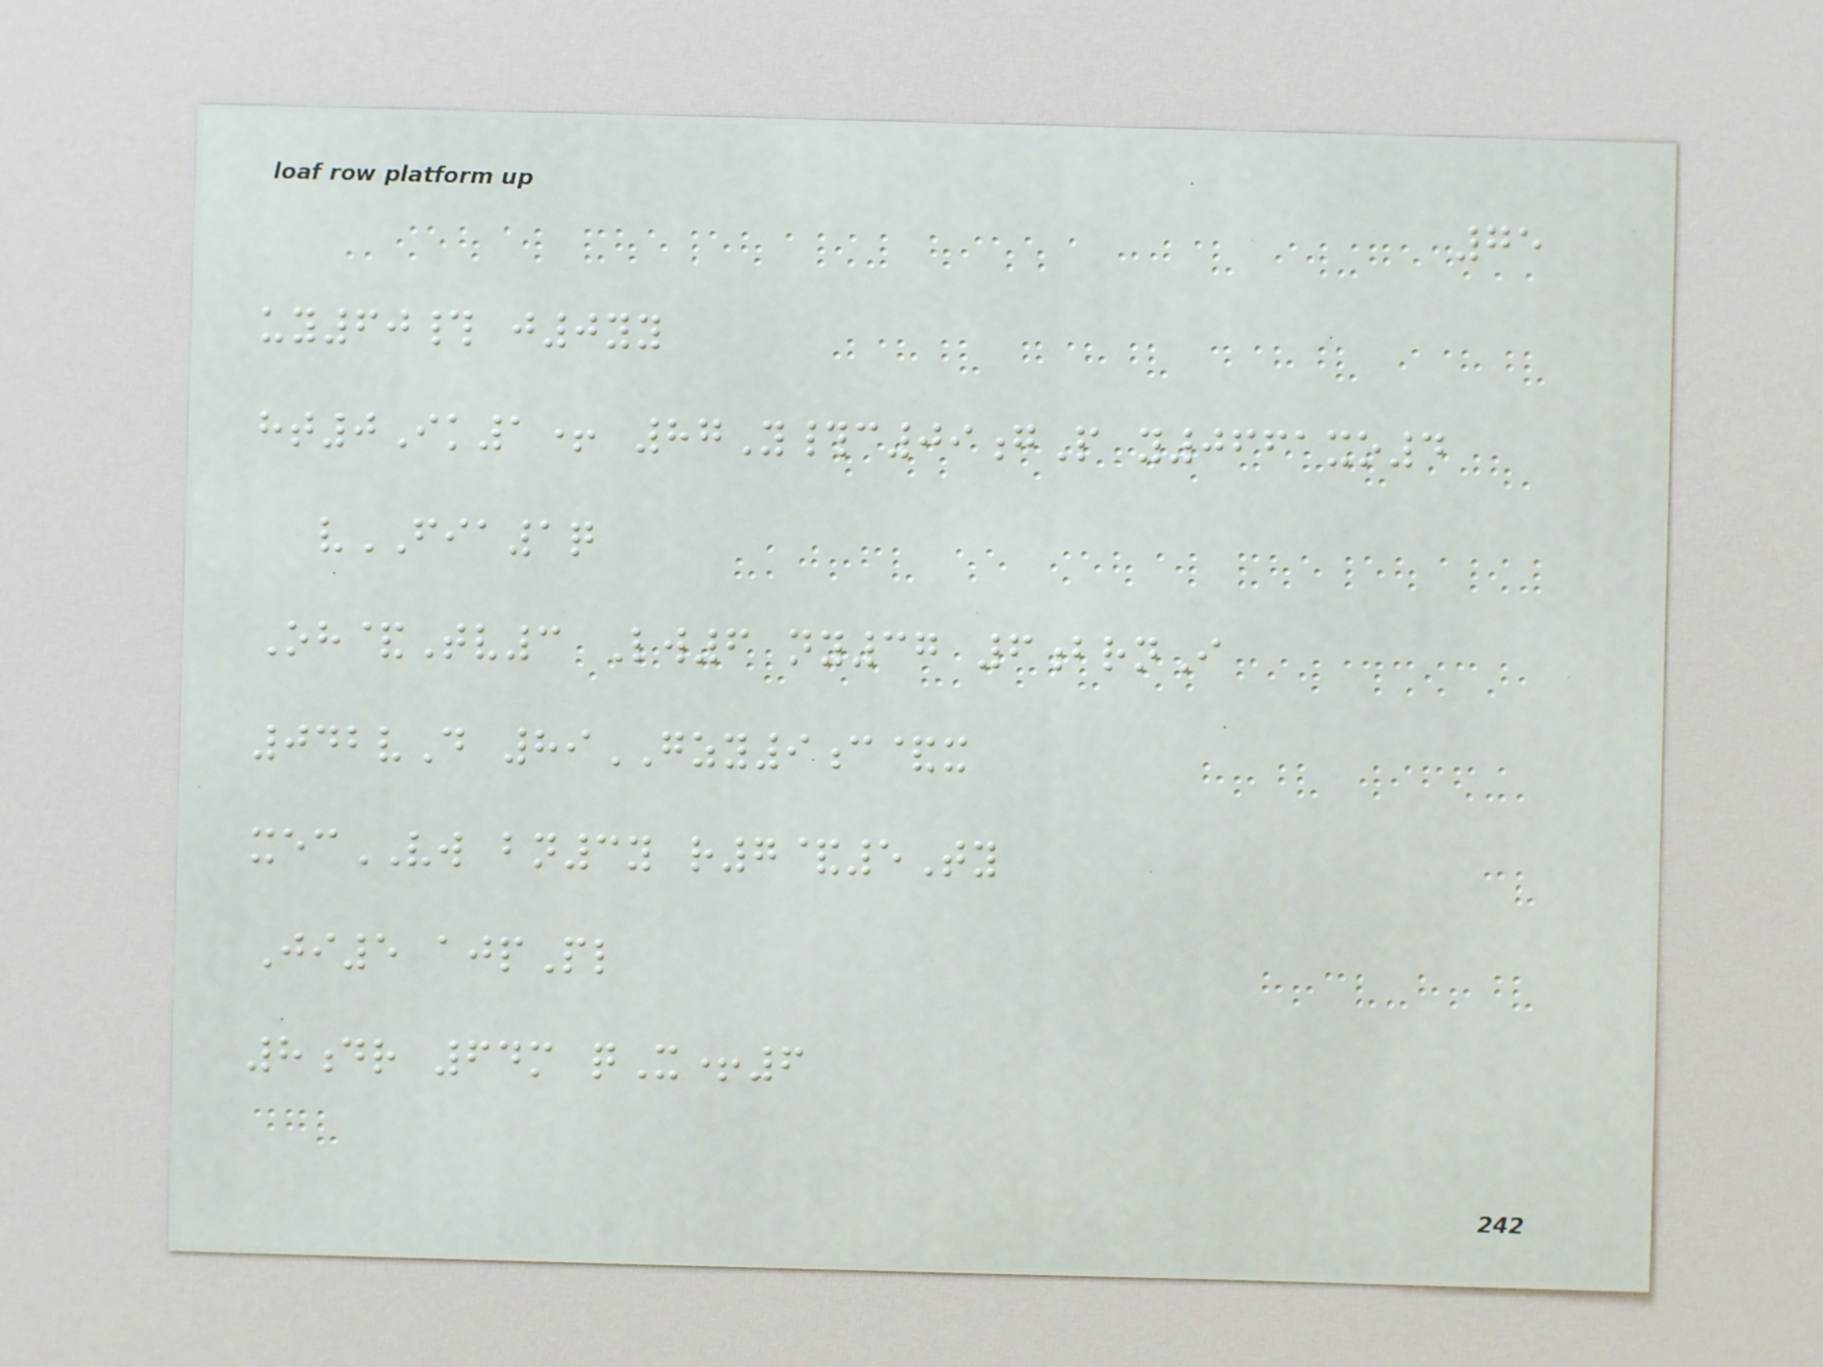75
uy60# j0yy
ht0Ik1+ 87Y#c09gP y0661xo4
vFIA1q
Oh&Tv3 Lw6 ny37 6brnI
042vD 89GZY9c&x
xecVW bn3y r7&5Ty
Ji5 ajpPl
8dr 64m qX+6
